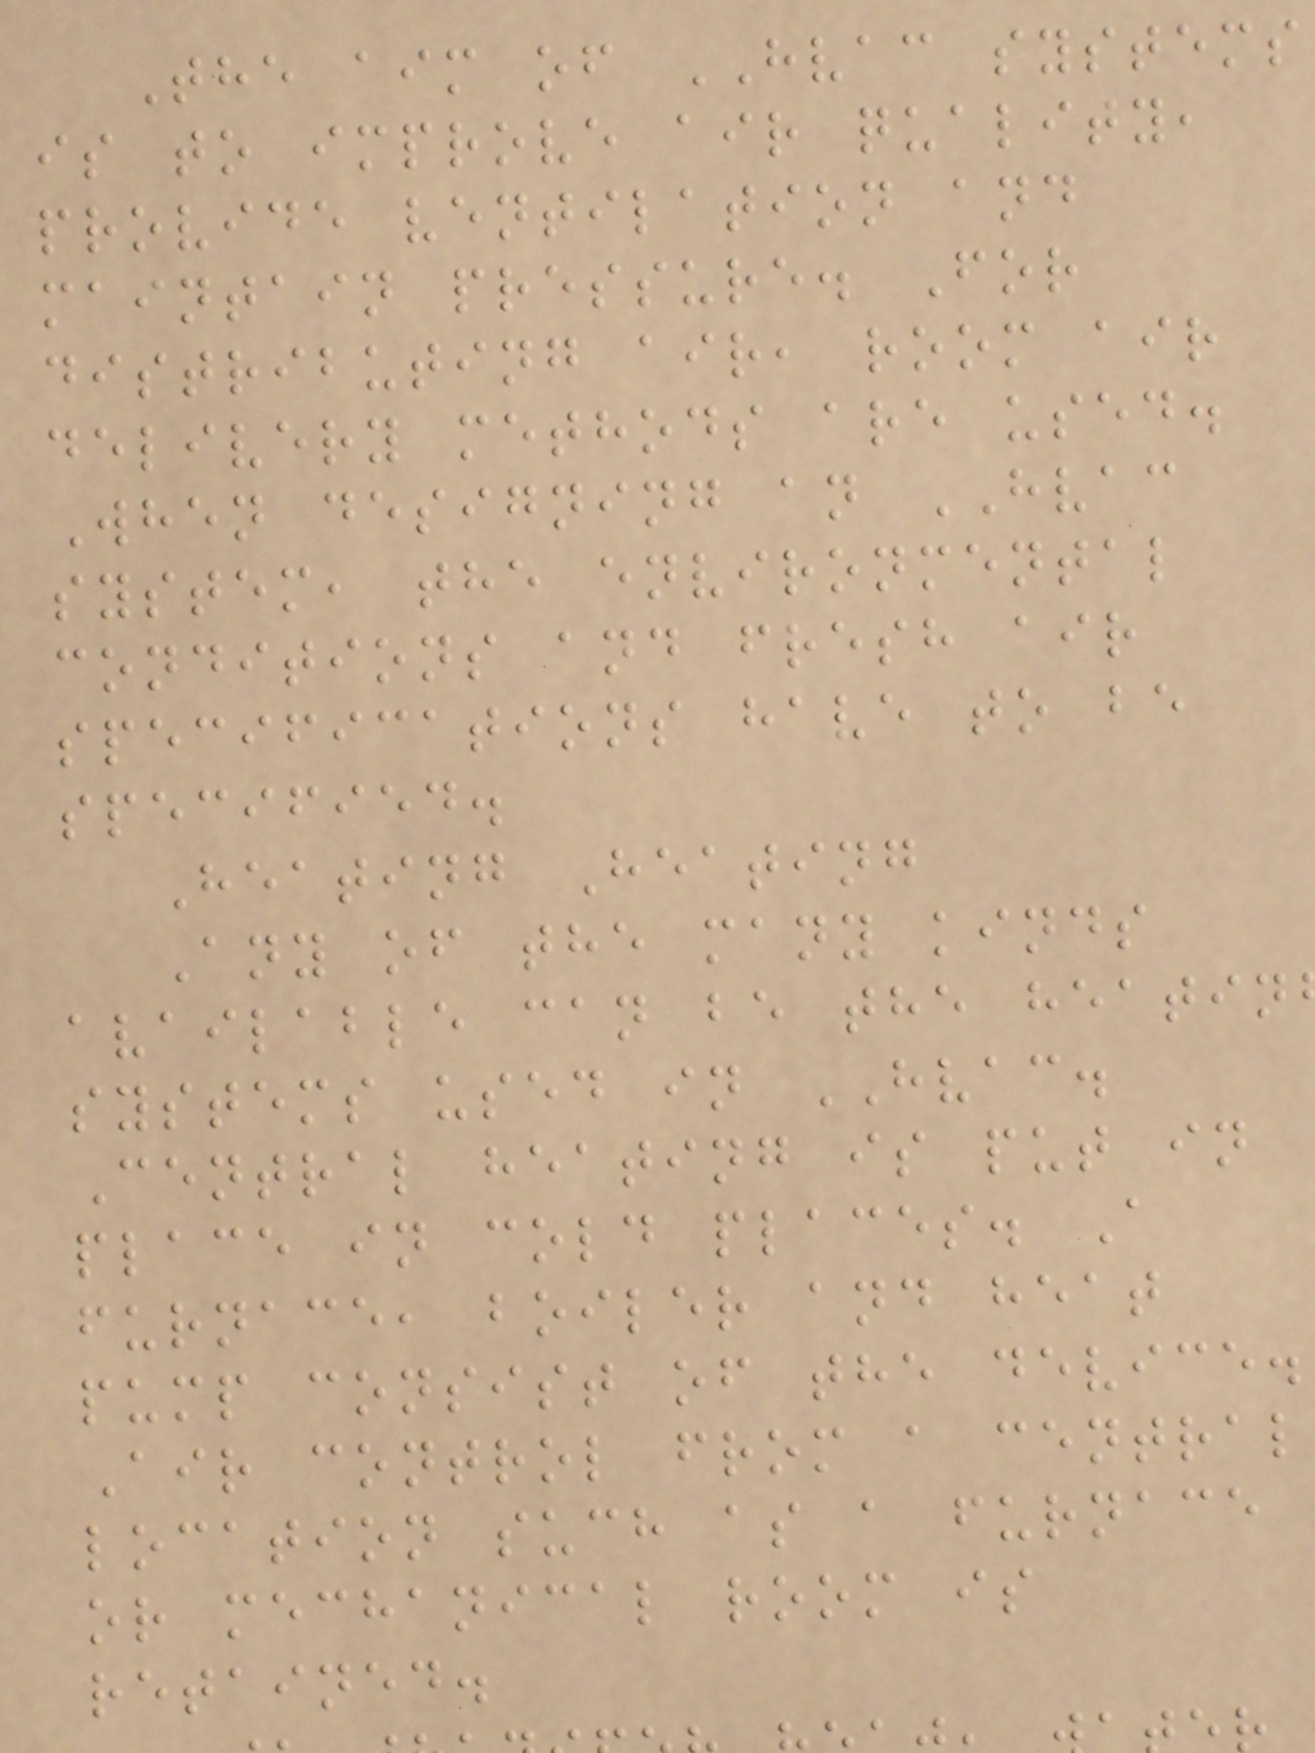The aim of HVAC systems
is to improve air quality,
provide ventilation and
maintain pressure. For
distributing air, room air
delivery methods are used.
When designing an HVAC
system, the environmental
conditions and fresh air
specifications have to be
specified.
Heating Heating
Any of the many kinds
available can be the heatin
systems used in HVAC.
Central heating is put in
place in cold places. A
furnace, boiler and heat
pump consist of the device.
Air control from a central
location such as a furnace
or mechanical room is
retained.
